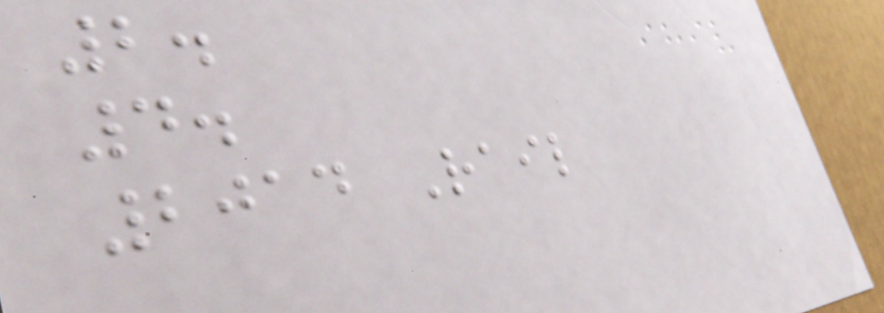2.
4.
2014 Rail
